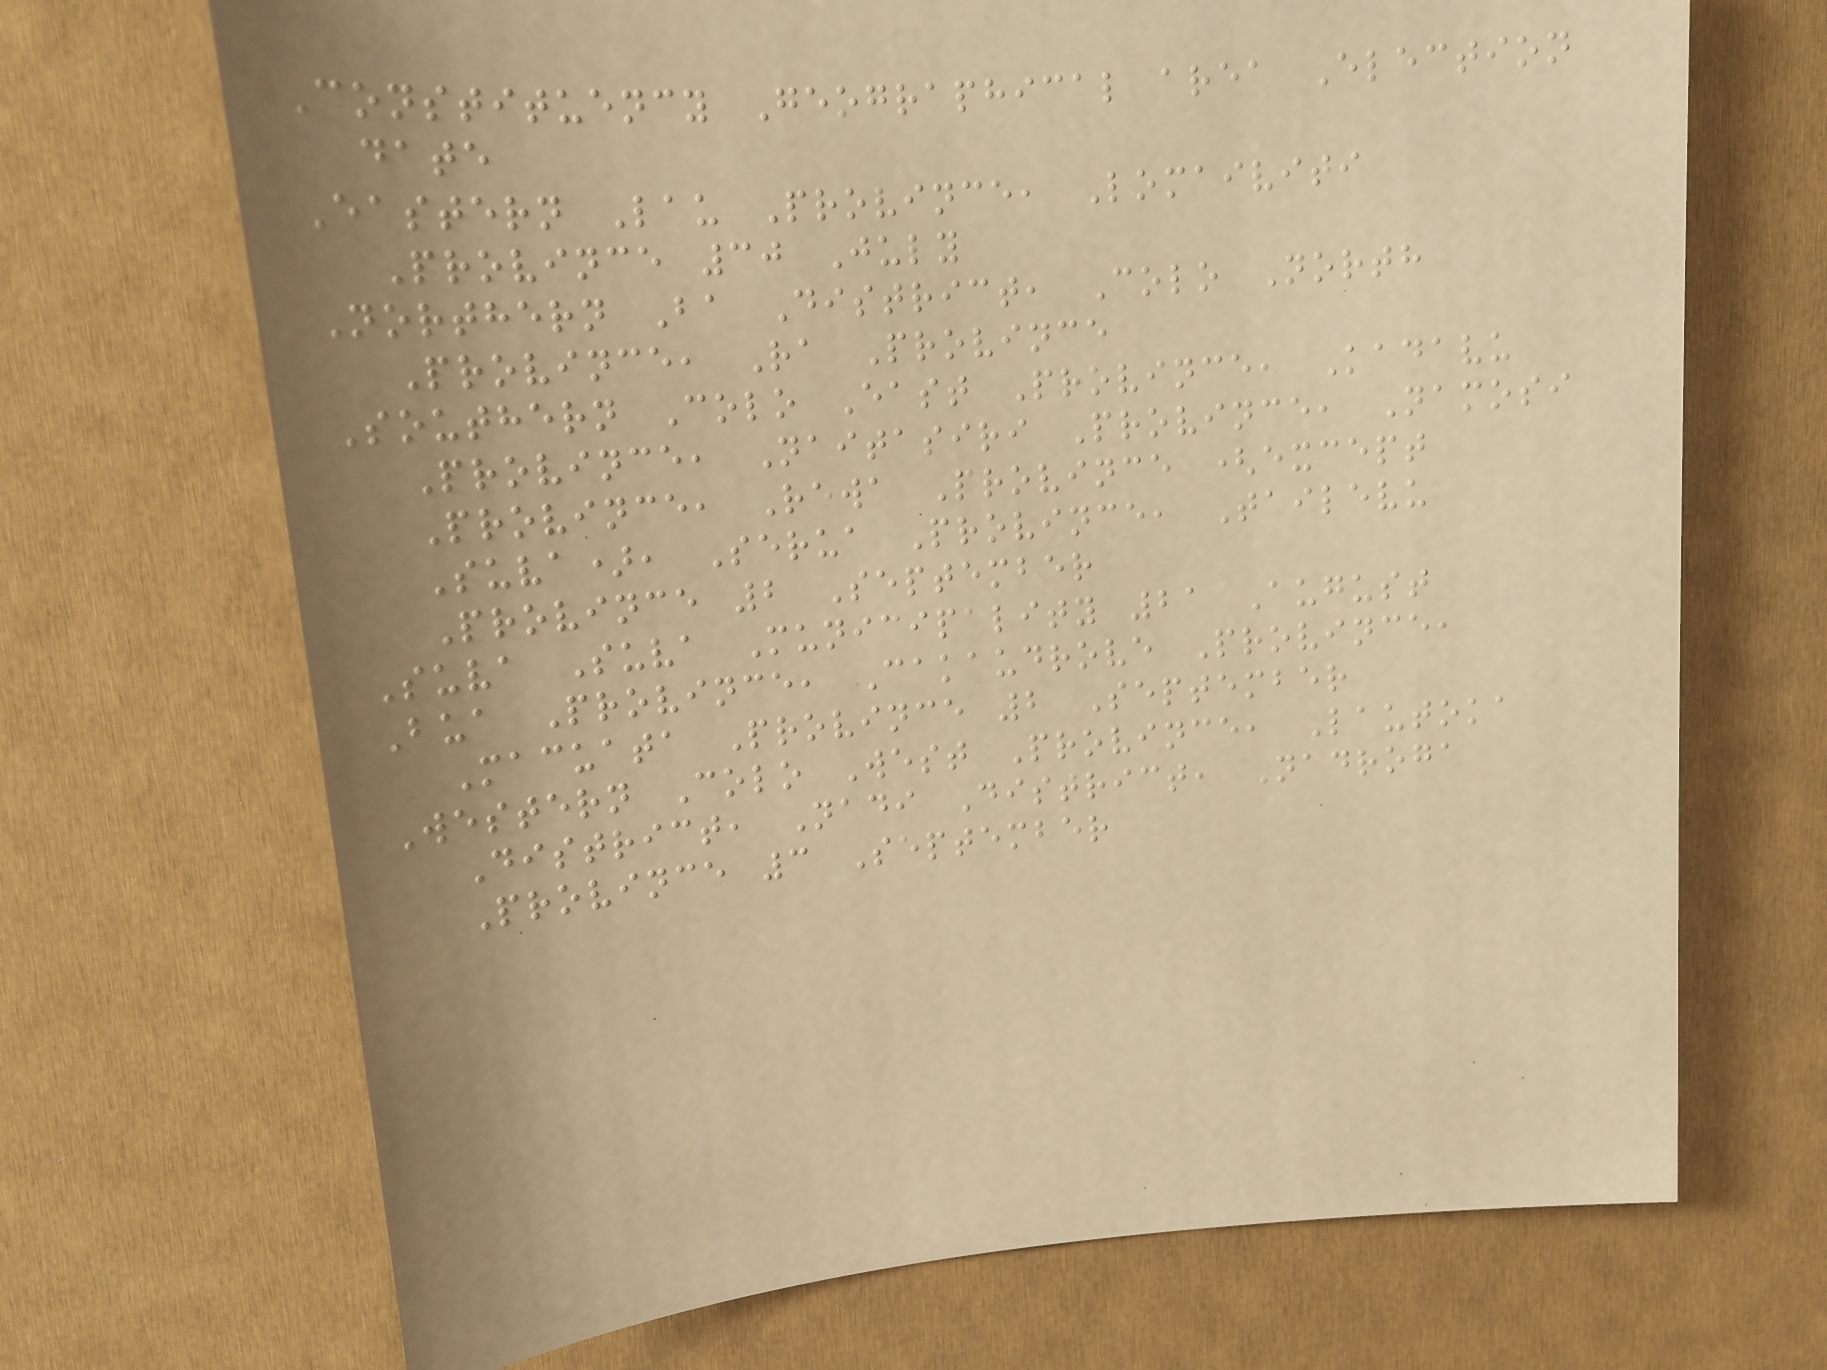Constituency Geographical area Election
date
Eastern Lau Province, Lomaiviti
Province 30 July
Northern Ba District, Colo North
Province, Ra Province
Southern Colo East Province, Kadavu
Province, Naitasiri Province, Namosi
Province, Rewa Province (except
Suva), Serua Province, Tailevu
Province 2 September
Suva Suva Municipality 21 August
Bua Province, Cakaudrove Province,
Macuata Province 2 September
Western Colo West Province, Lautoka
District, Nadi District, Nadroga
Province 3 September
